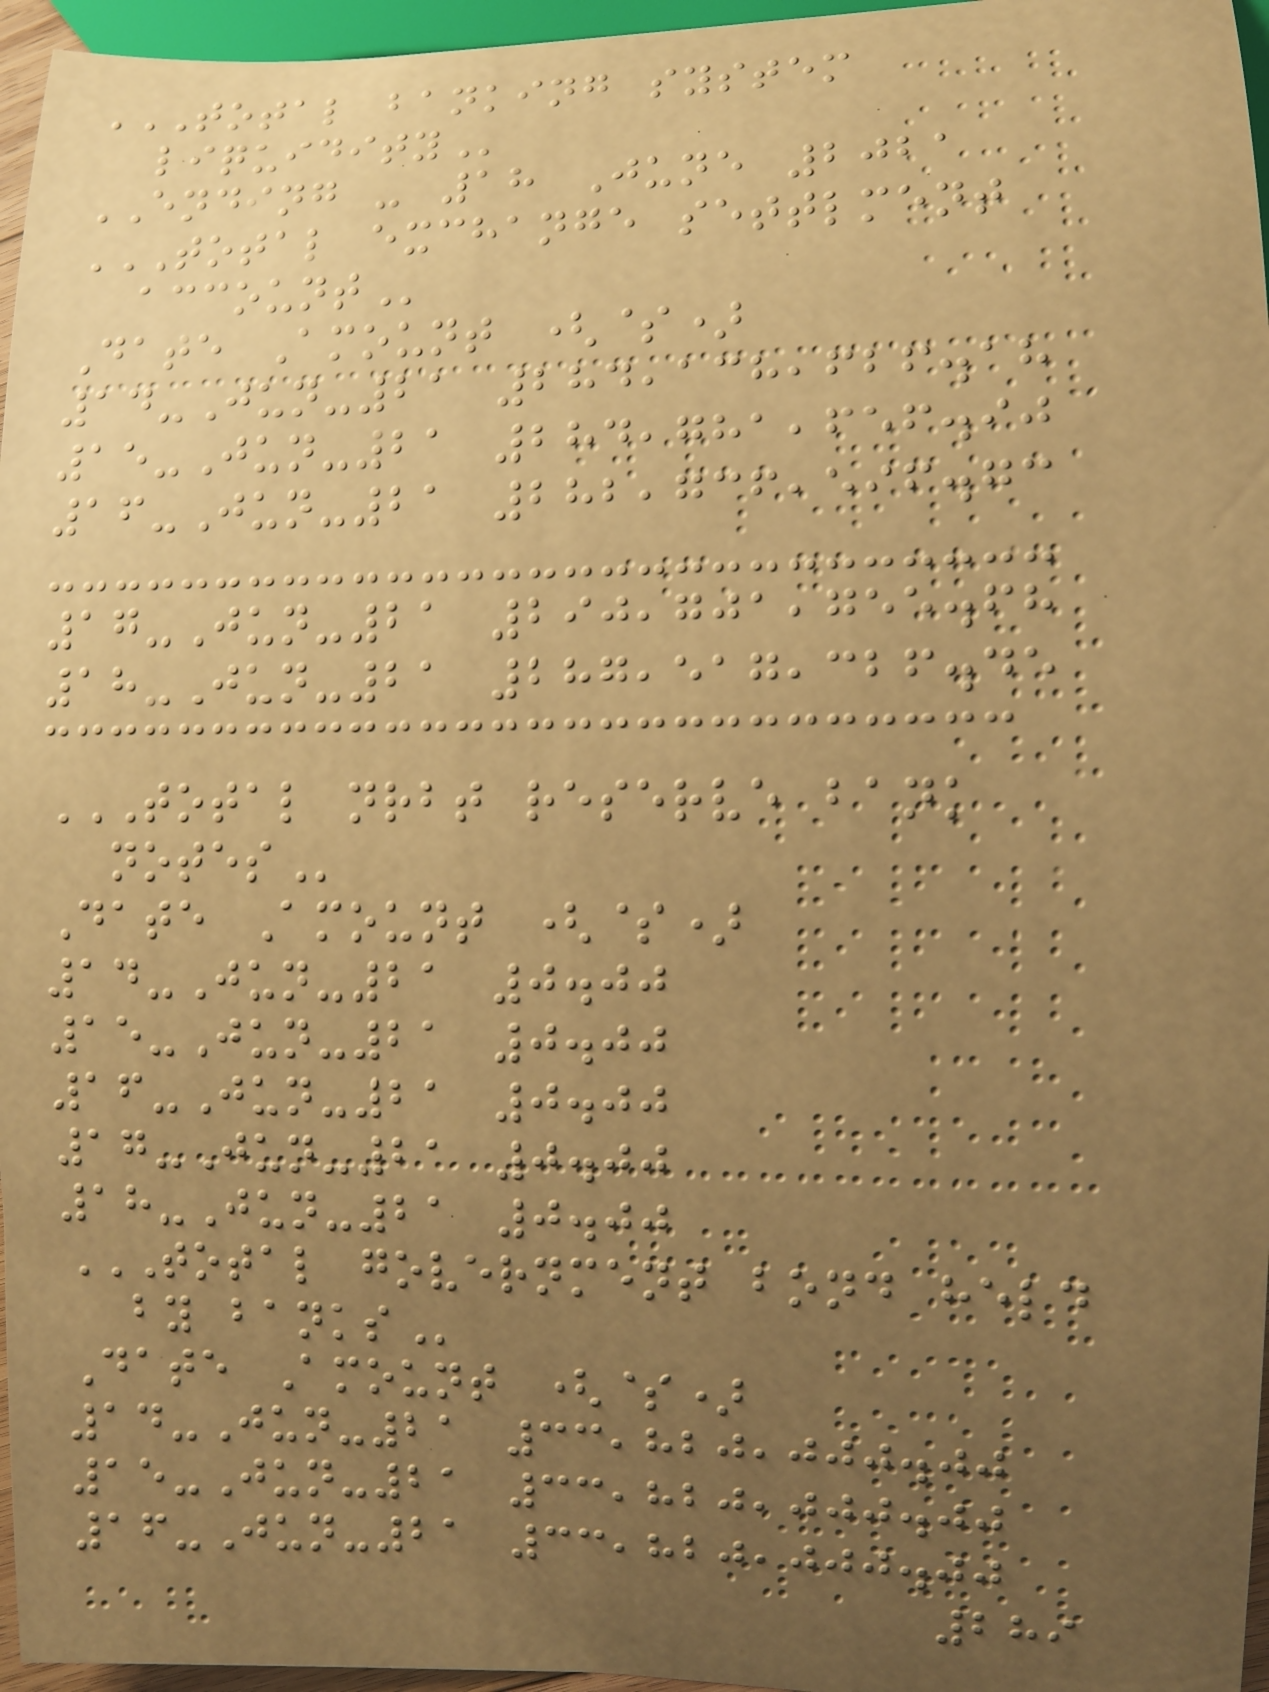TOTAL BANKING SYSTEM
LIQUIDITY
ENDING - 18 June 2021
TOTAL EXCHANGE SETTLMENT
ACCOUNT
Date Amount ($)
14-Jun-21 284,138,626.18
15-Jun-21 284,781,656.90
16-Jun-21 282,736,596.73
17-Jun-21 290,701,755.68
18-Jun-21 287,517,326.45
TOTAL NRBT RESERVE BANK
NOTES
Date Amount ($)
14-Jun-21 0.00
15-Jun-21 0.00
16-Jun-21 0.00
17-Jun-21 0.00
18-Jun-21 0.00
TOTAL GOVERNMENT BOND HELD
BY BANKS
Date Amount ($)
14-Jun-21 33,820,000.00
15-Jun-21 33,820,000.00
16-Jun-21 33,820,000.00
289
